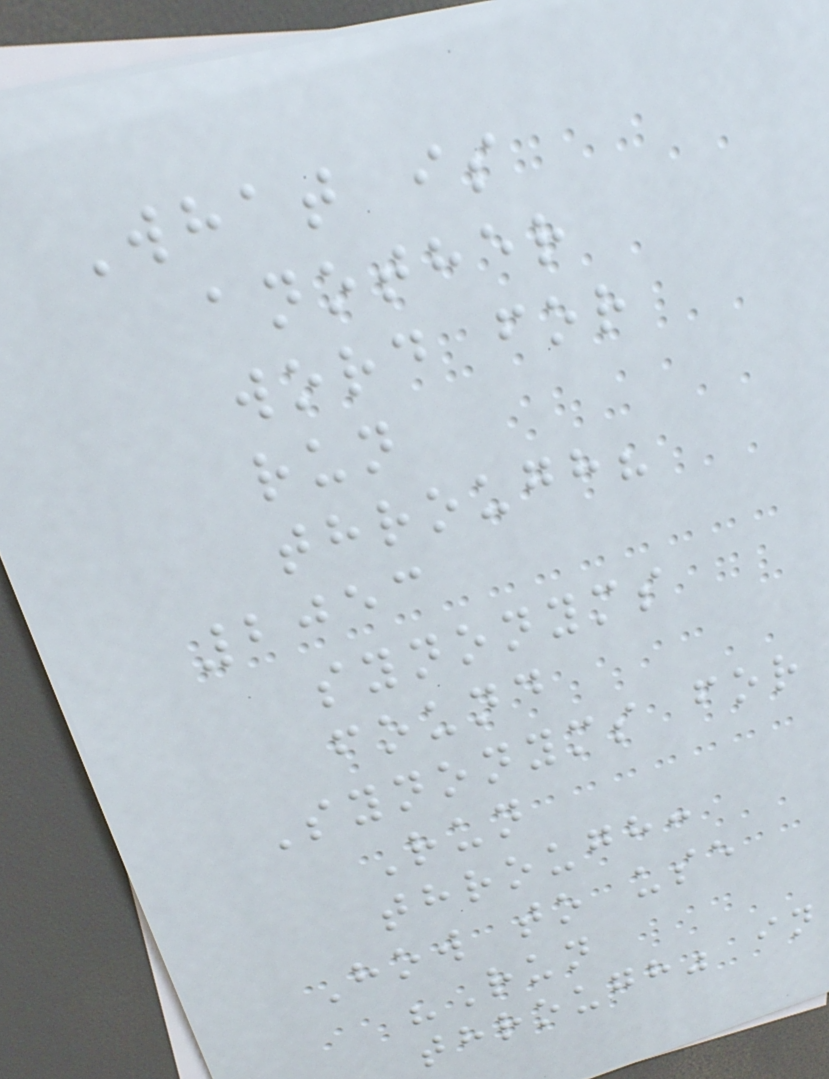What is
another
word for
run
through?
2053
synonyms
found
Synonyms for
Run
through:
How to use
"Run
through" in
